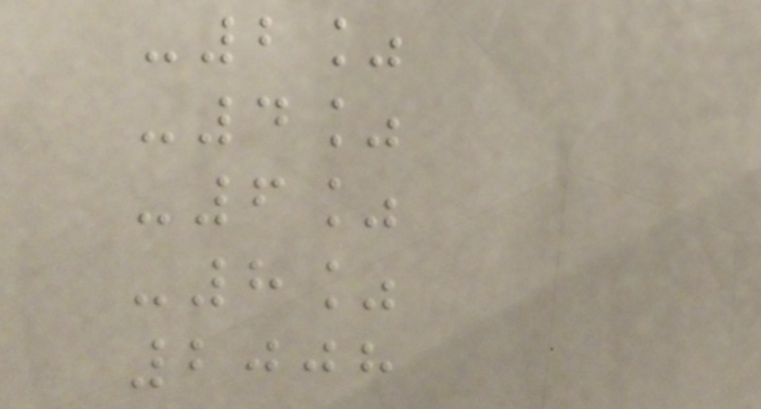-2%
-4%
-6%
-8%
2008
